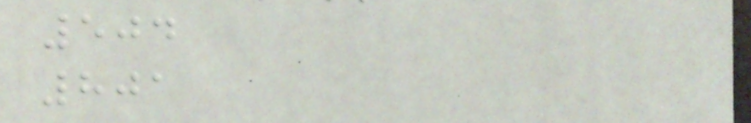504
801
